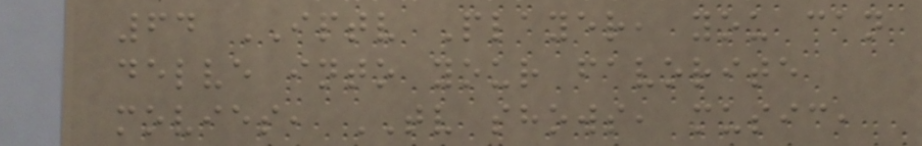64 IPTV Player, you can
delve into your favorite
movies, TV shows, music,
